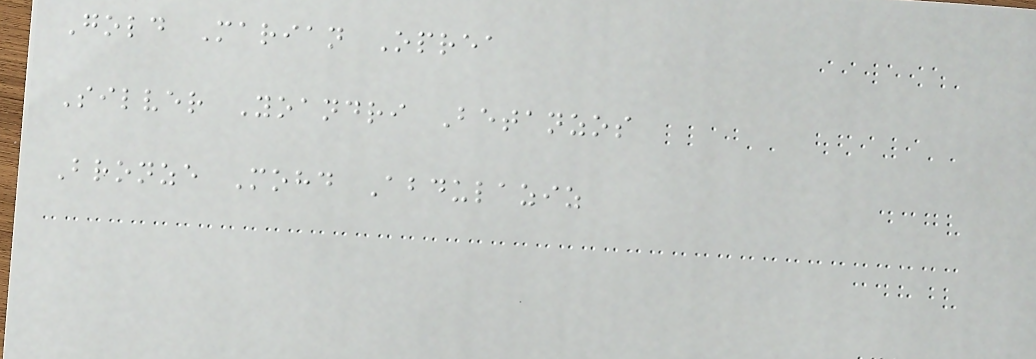Gold Marian Oprea
Silver Yoandri Betanzos
Bronze Mohd Abdulaziz
